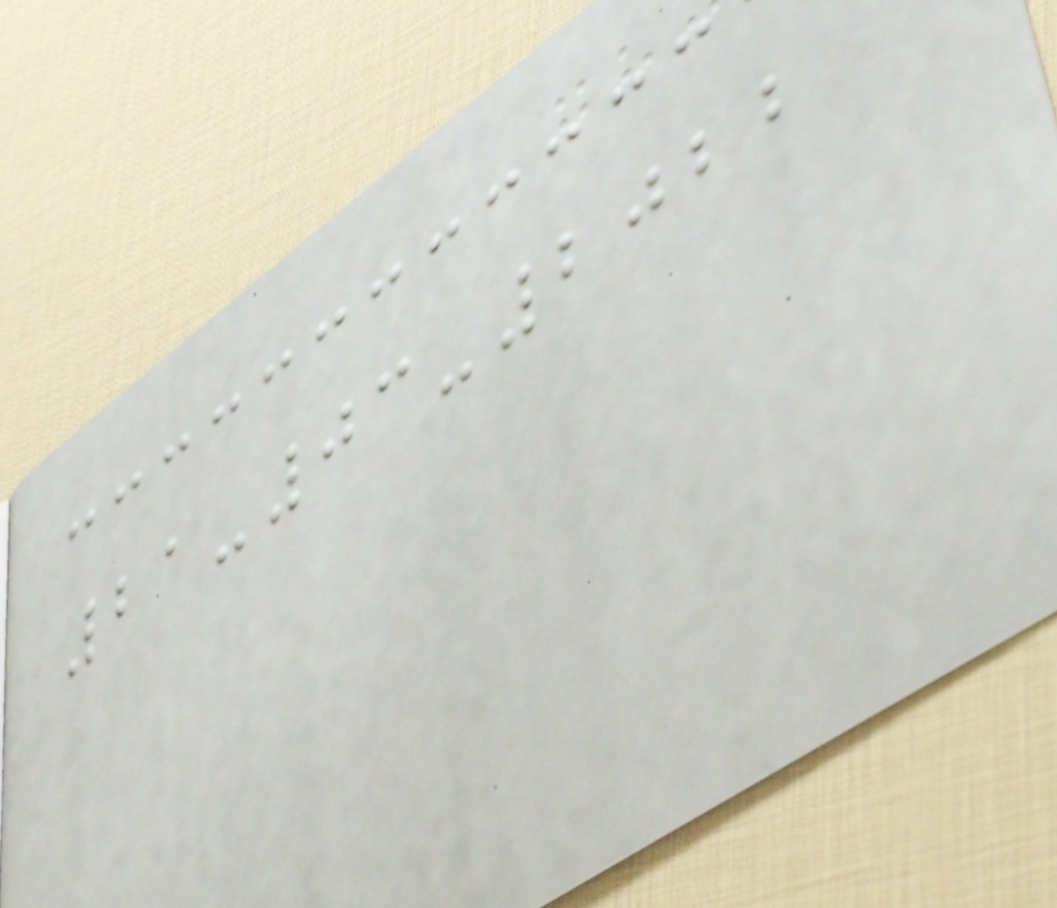21-03-2022
